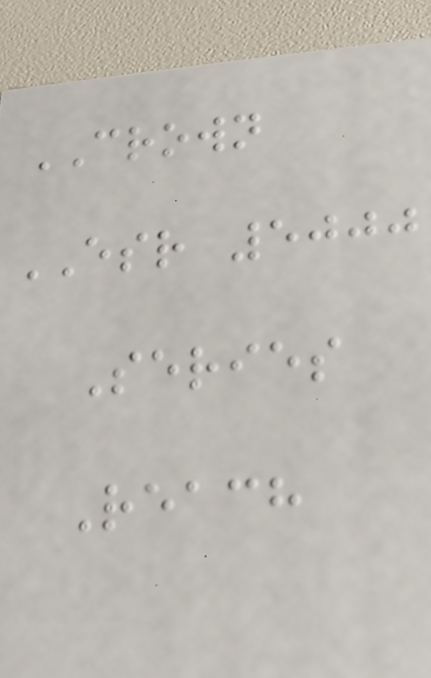CROWN
ESR 5000
Series
Reach
